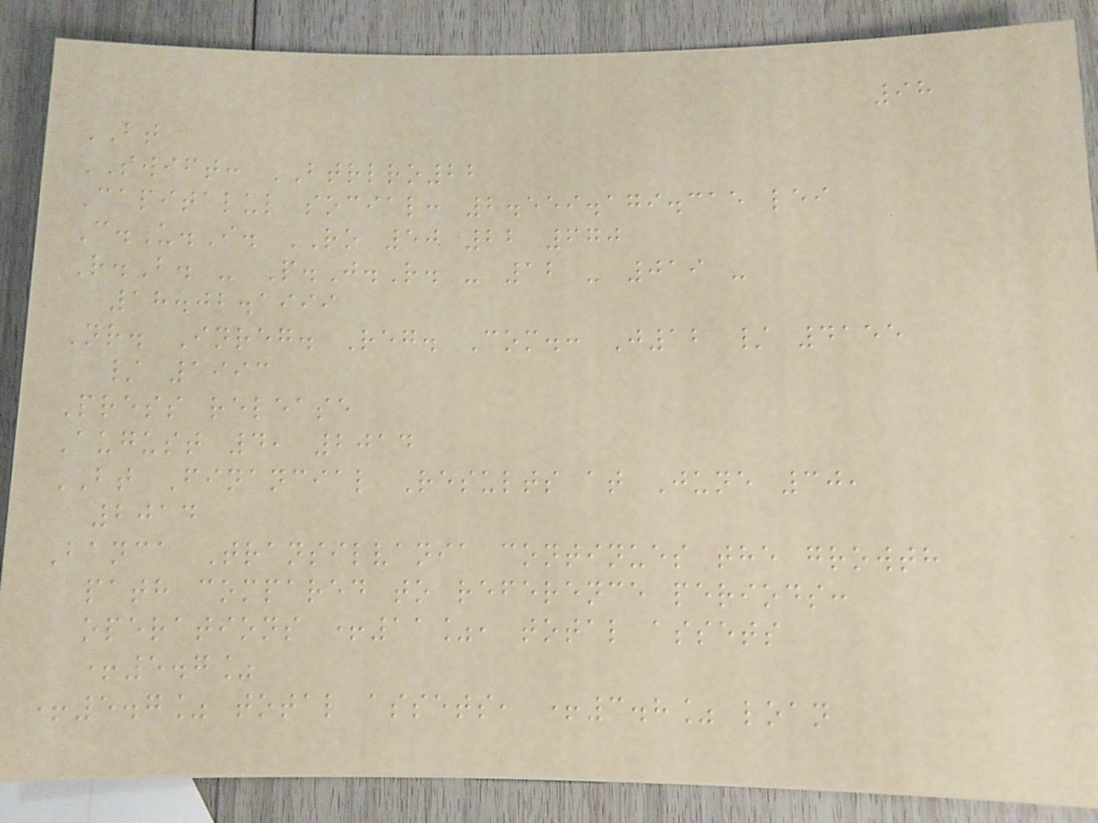98
BT
SWIFT: BTRLRO22
Capitalul social: 2.559.179.315 lei
C.U.I. RO 50 22 670
R.B. - P.J.R. - 12 - 019 -
18.02.1999
Nr. Inreg. Reg. Com.: J12 / 4155
/ 1993
Press release
August 4, 2014
BT Financial Results at June 30,
2014
Banca Transilvania continues the growth
path compared to reference periods:
operations +11%, total assets
+5.7%
+5.7% total assets, +3.8% loan
